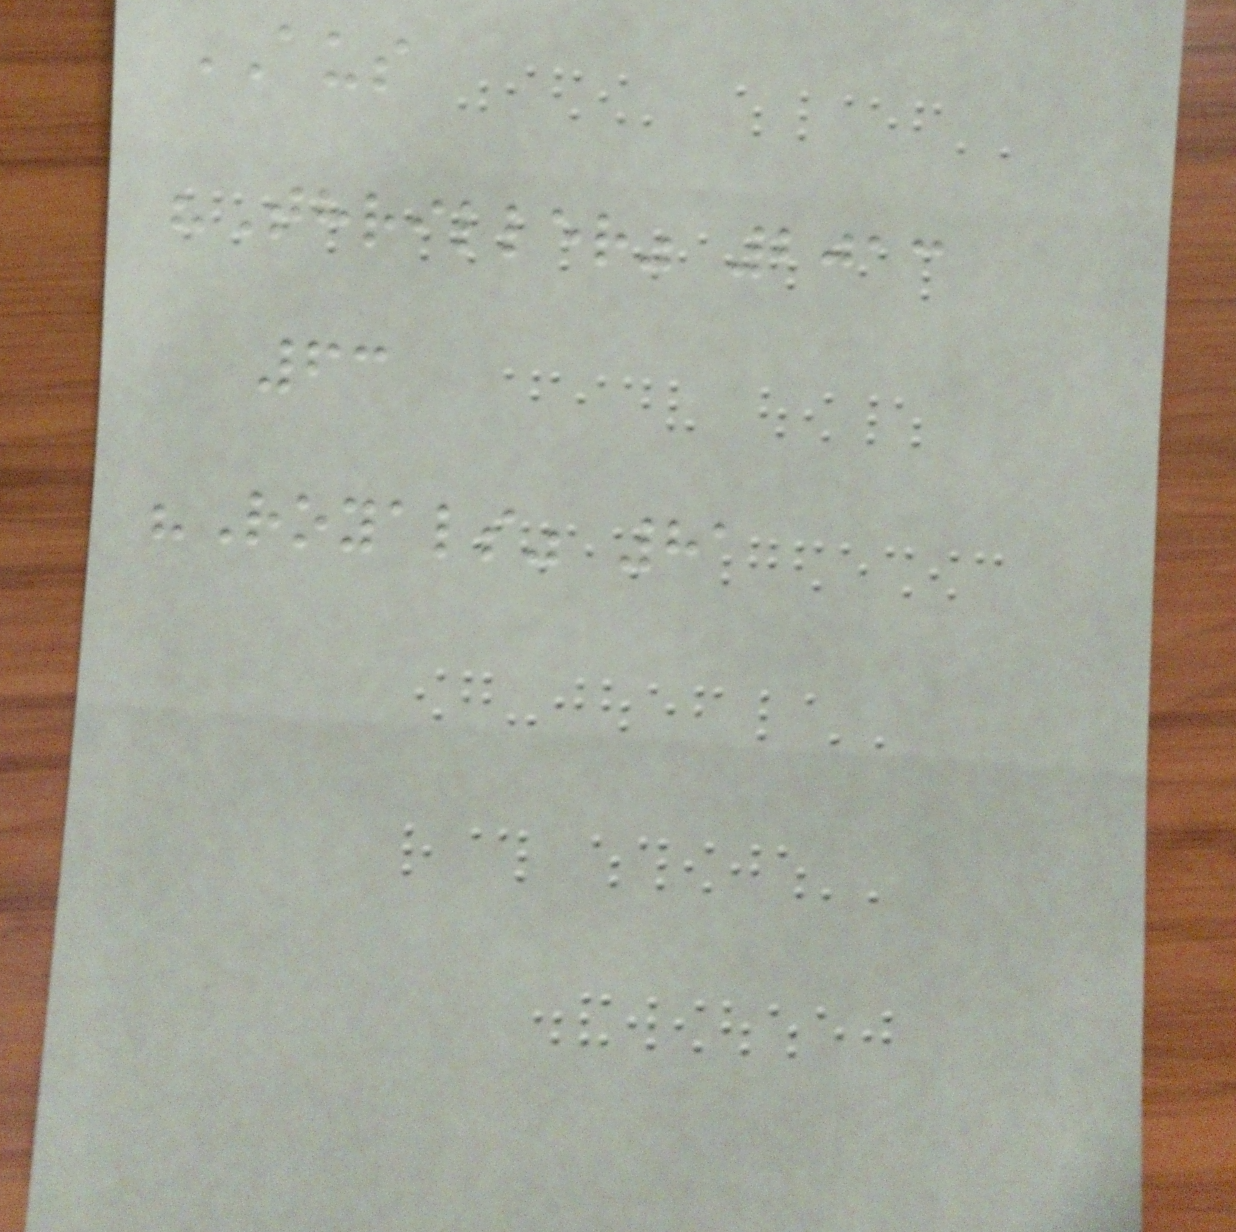AUS
"Thriller" 2013
63
"Royals" 81
